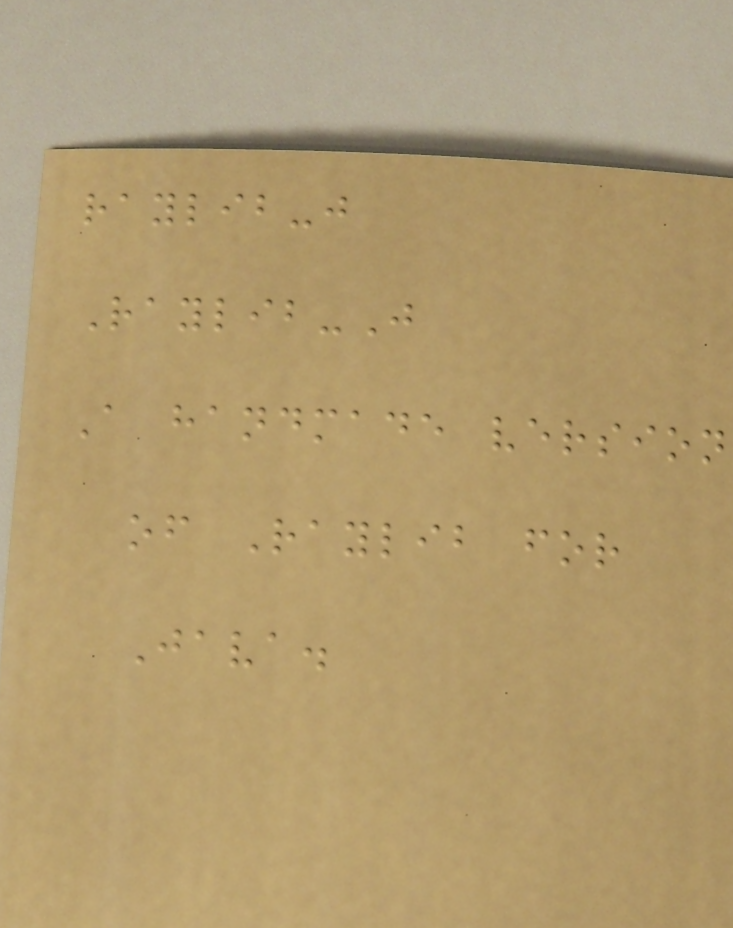raylib-j
Raylib-J
A handmade version
of Raylib for
Java.
